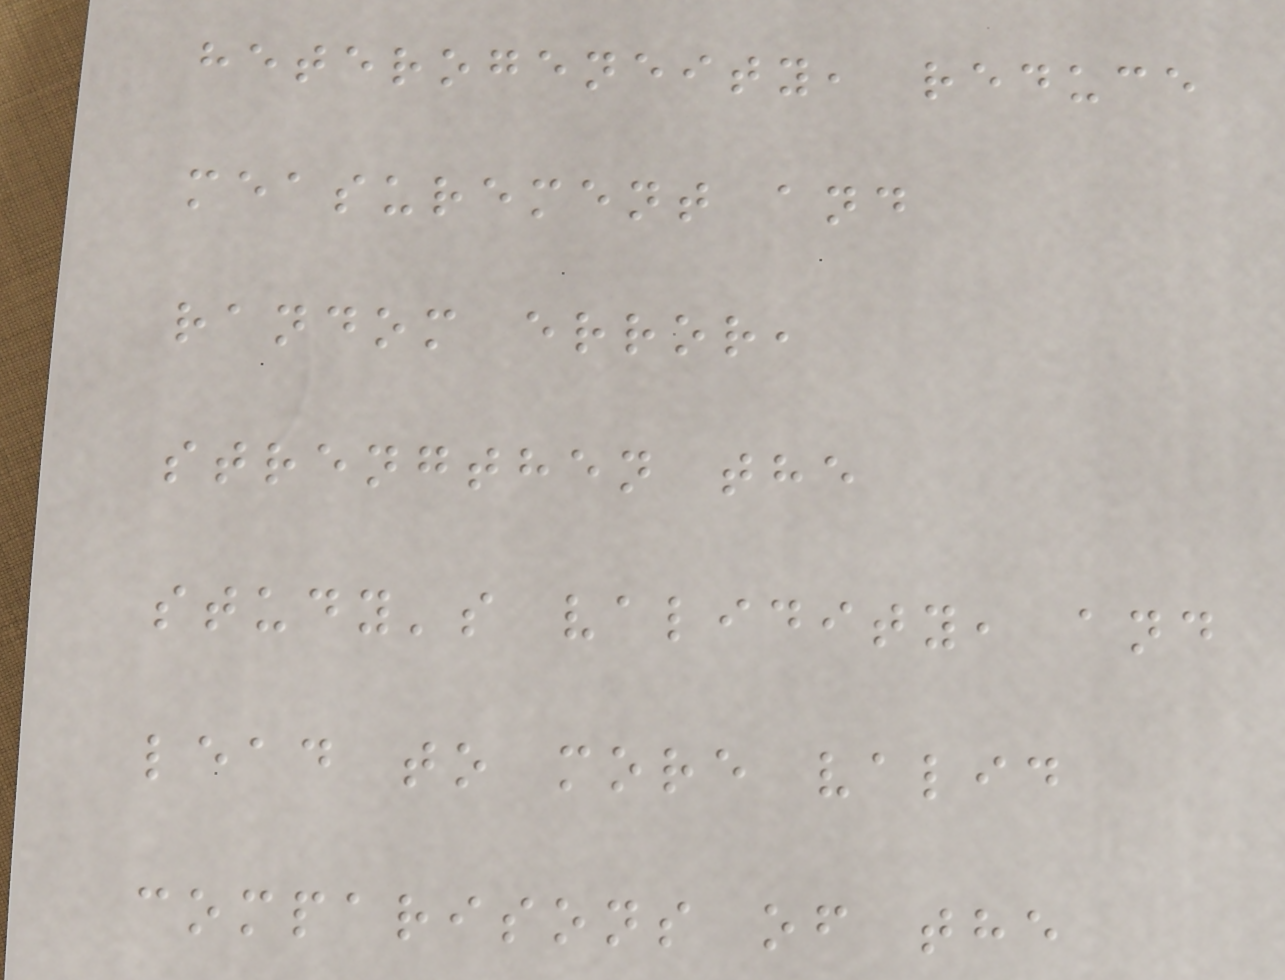heterogeneity, reduce
measurement and
random error,
strengthen the
study's validity, and
lead to more valid
comparisons of the
